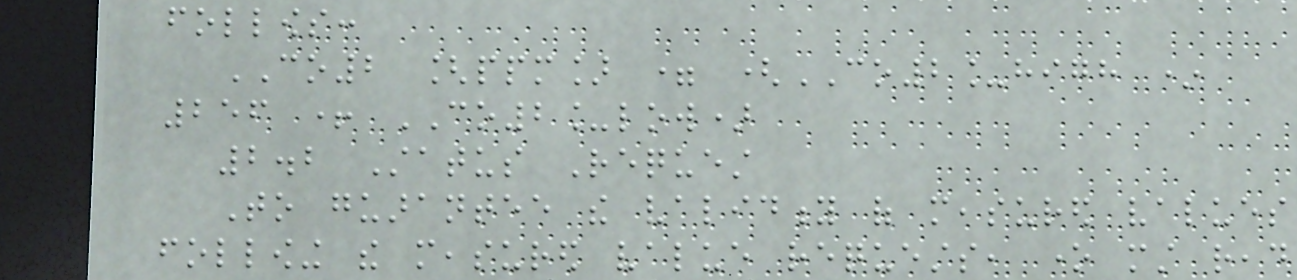follows:
CO2 [ppm] = (CO2_high *
256 + CO2_low)
2.2 Status Request
To guarantee the validity of measured values
following the measured value requests, one must read
